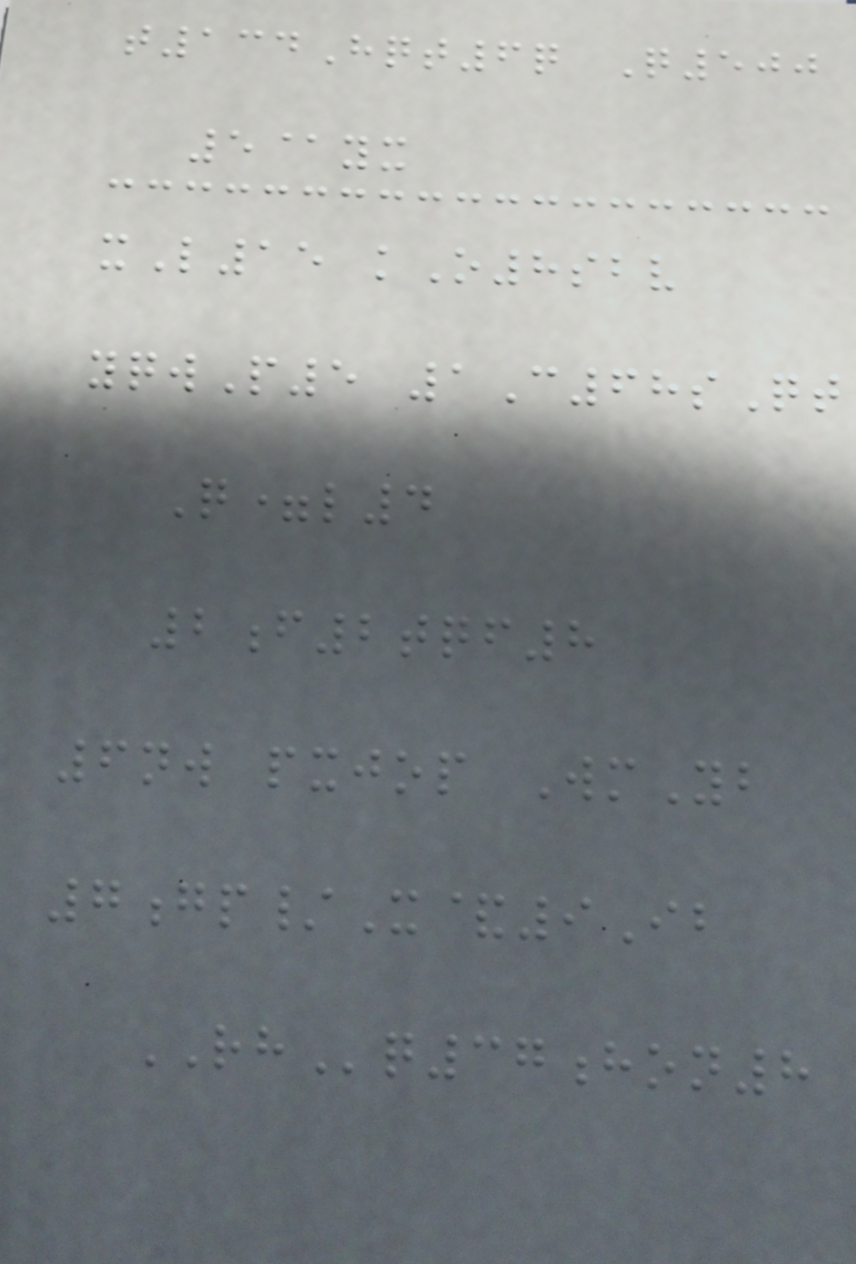t134Hqt6q Q500
5@yx
xL15 kO8sbv
yqwP5 1C68sQt
Q=l4
2f2tqf8
6nw pxjop WmYb
7gp/X&9Ib
RHq37hon8
